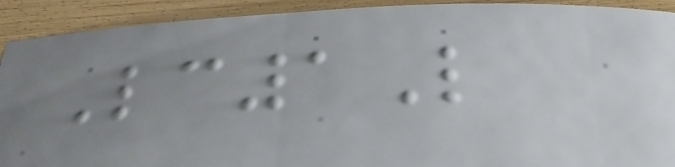Lc1L
